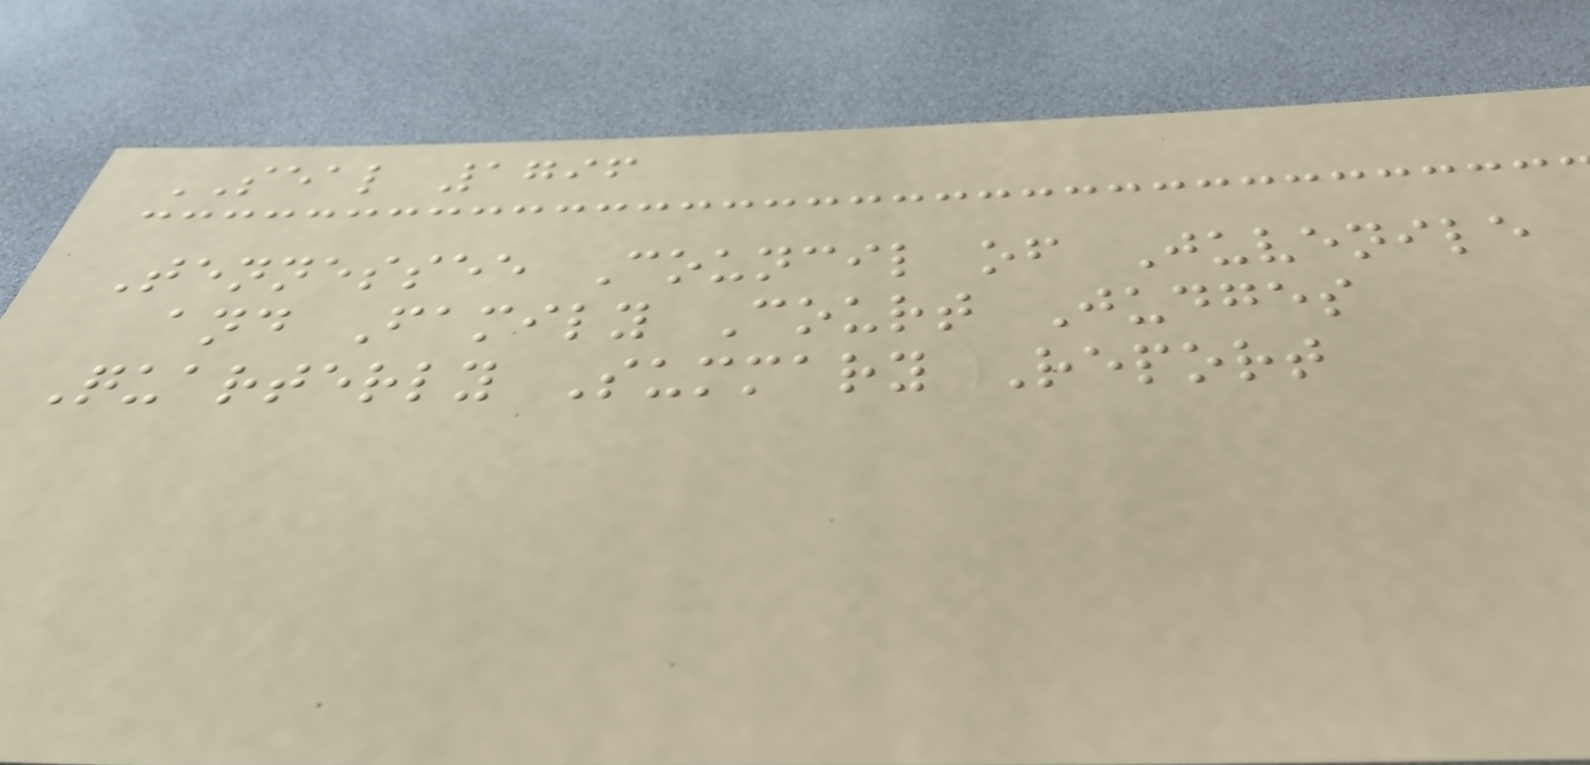SEAL 1796
Tennessee Council of Juvenile
and Family Court Judges
Quarterly Summary Report
